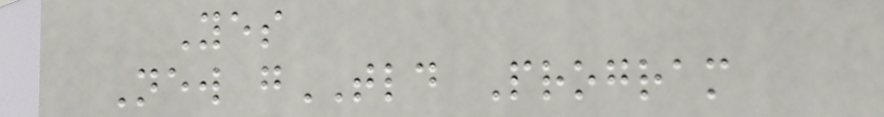Yes
New gTLD Program
